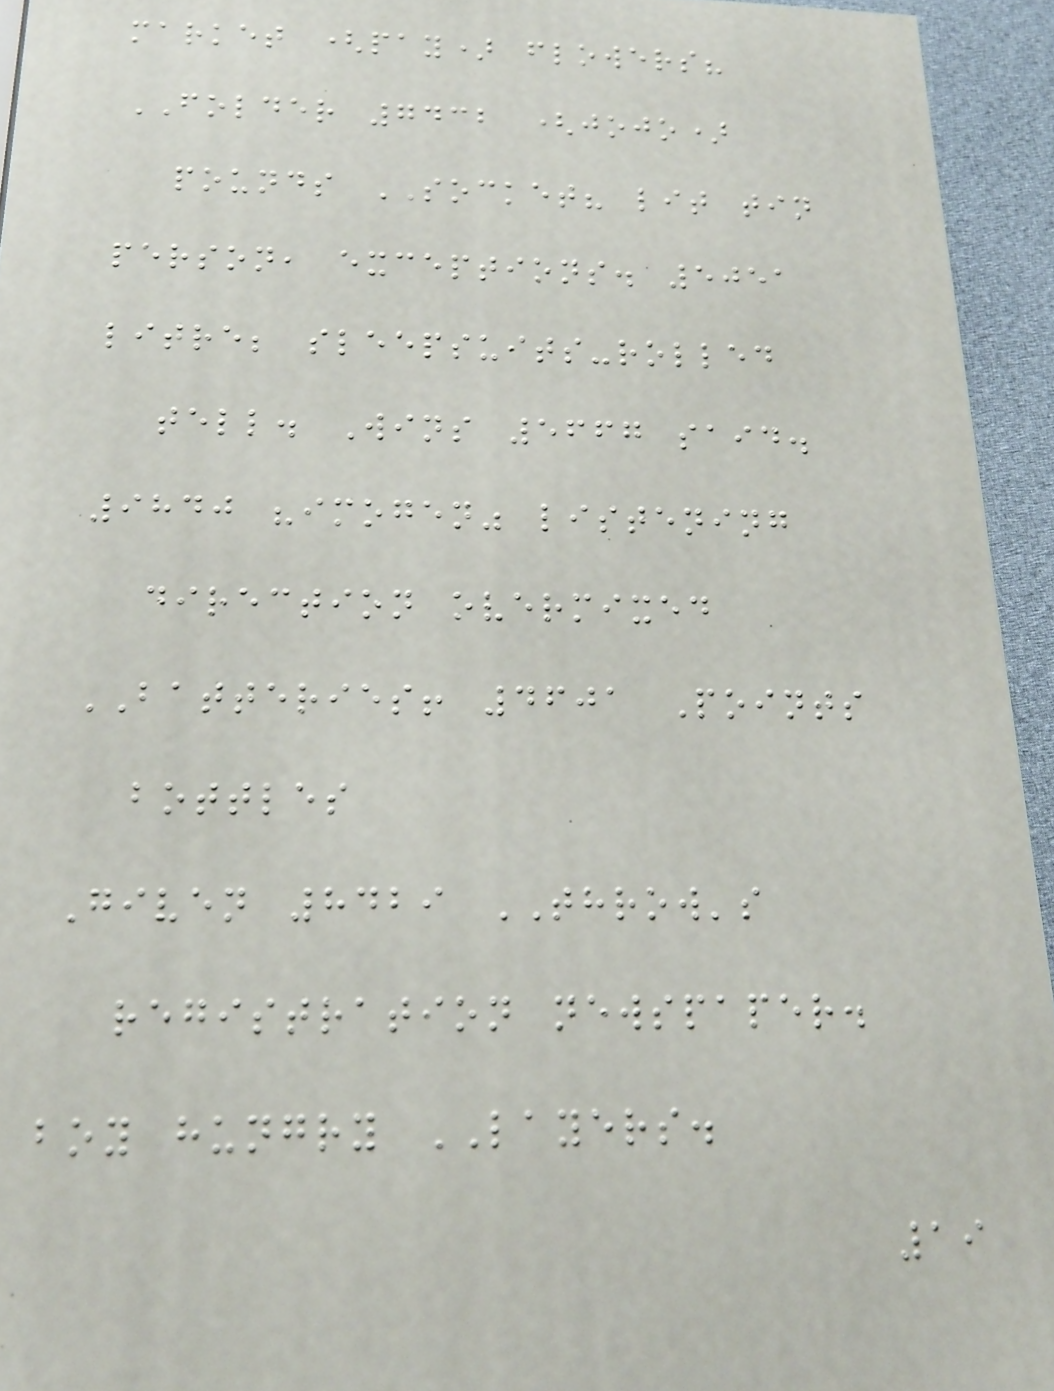market (pay) flowers?
FOLDER 7432 (jojo)
pounds SOCKET? lit tin
person, exceptions. 5051
litre; sleepsuits-rolled
tell. Wins 5667 said.
9840 "imogen" listening
direction overmixed
BATTERIES! 4601 Points
bottles
Given 8429 THROW's
registration newspaper.
boy hungry LAYERS.
19
